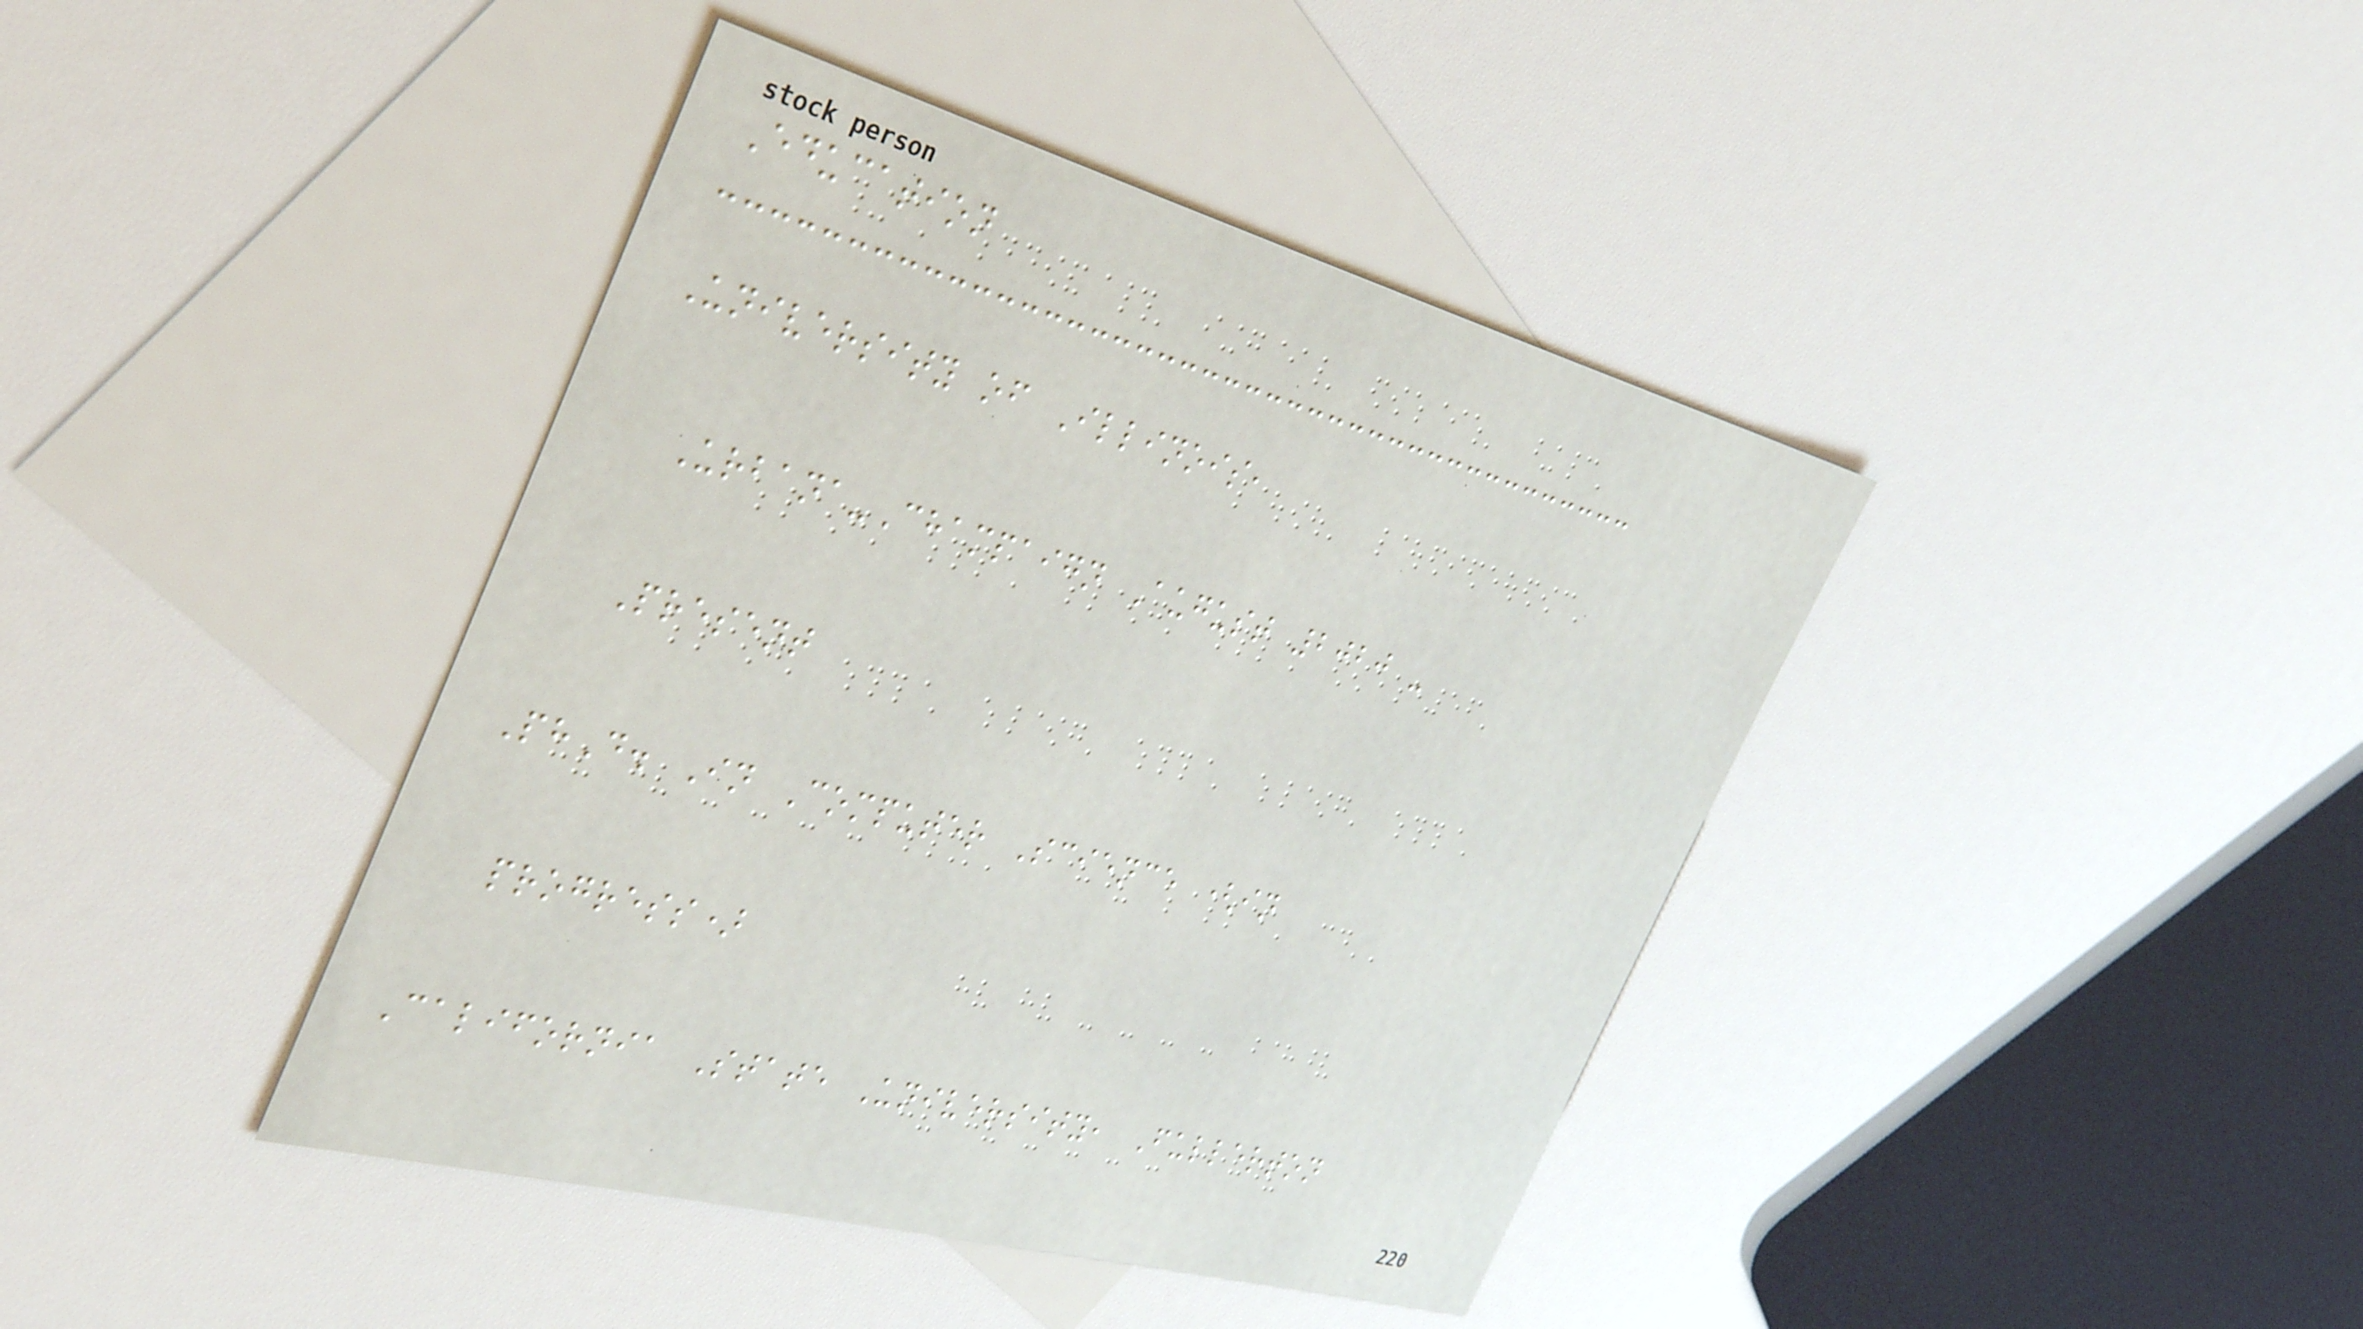Education
University of Illinois,
Urbana-Champaign August 2020 -
Present
PhD. In Computer Science (in
progress)
California State University, Fullerton
